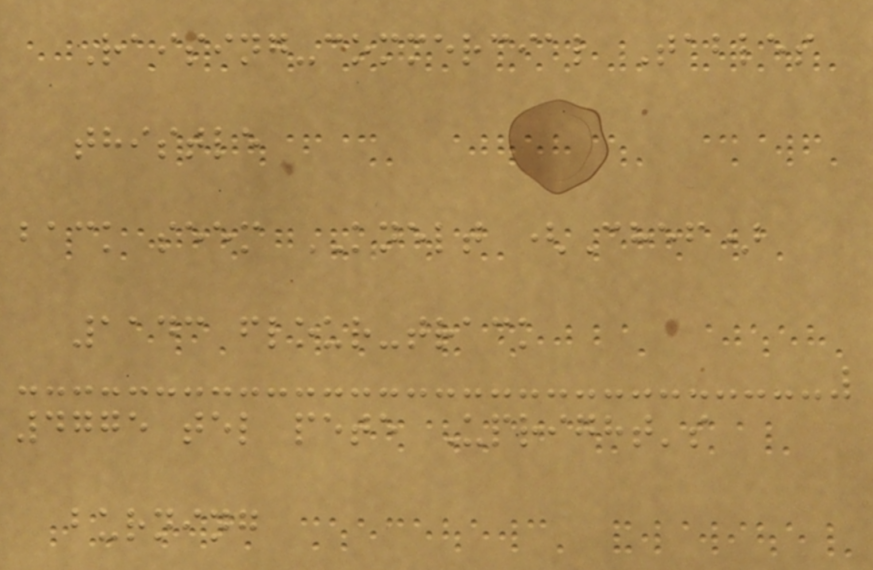Raising-commercial Tables
thistle
back seem KNELT (Chef)
1143 flour-track
4775 tel pete Upright's
burning
